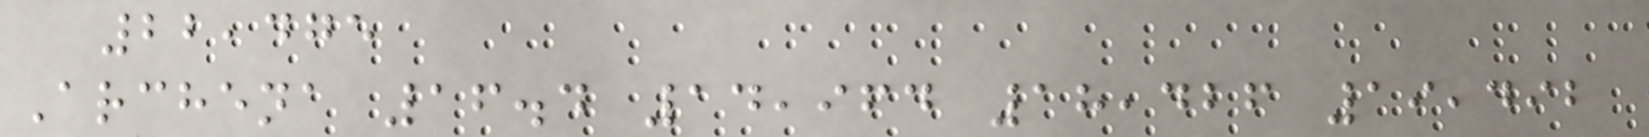22,475
Archena 16.4 14,964 18,426 19,492
